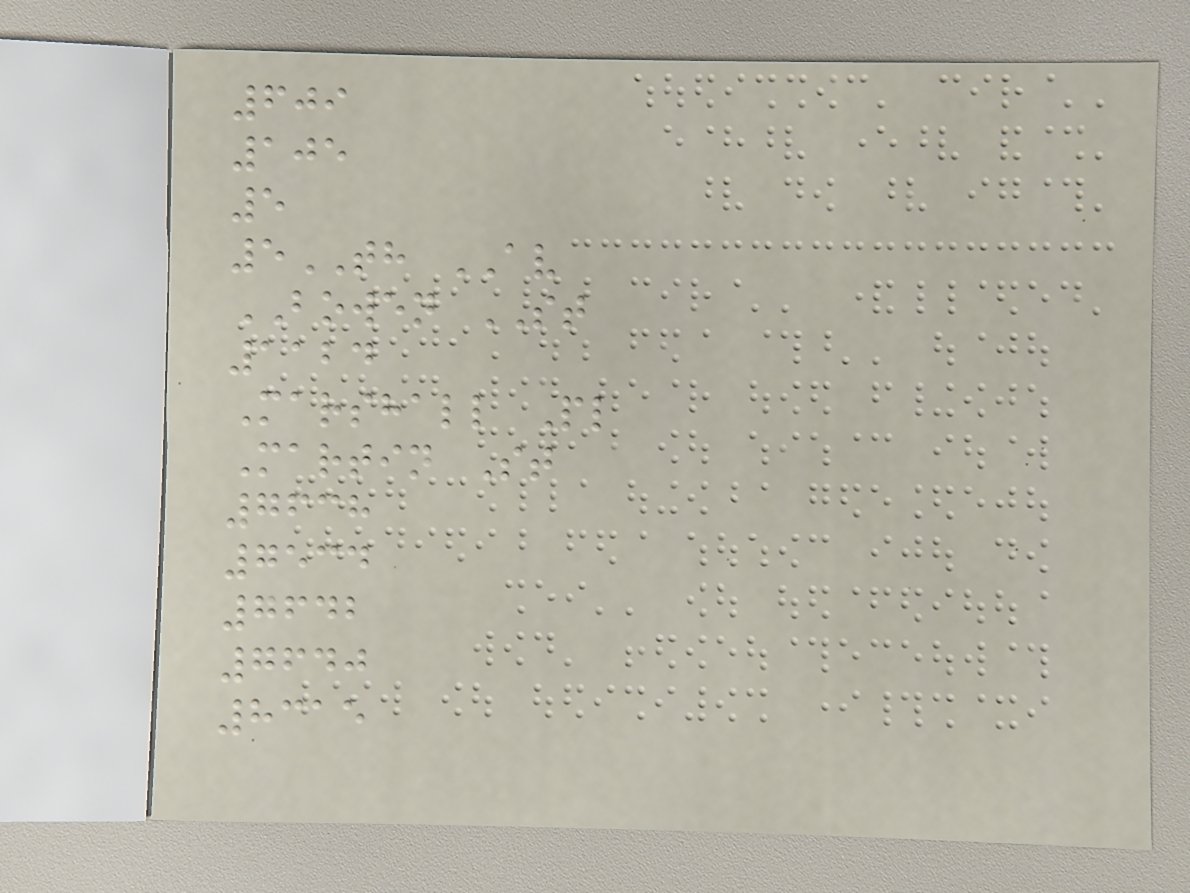609
105
5
5TH AV
BOWEN ST
1124
Marshall Pl
Martin St
7638
7534
7642
7640
8315
